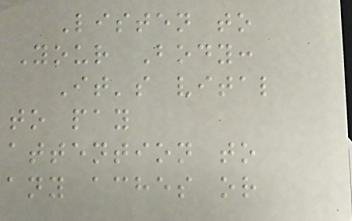Listen to
Your Body:
It's vital
to pay
attention to
any aches or
